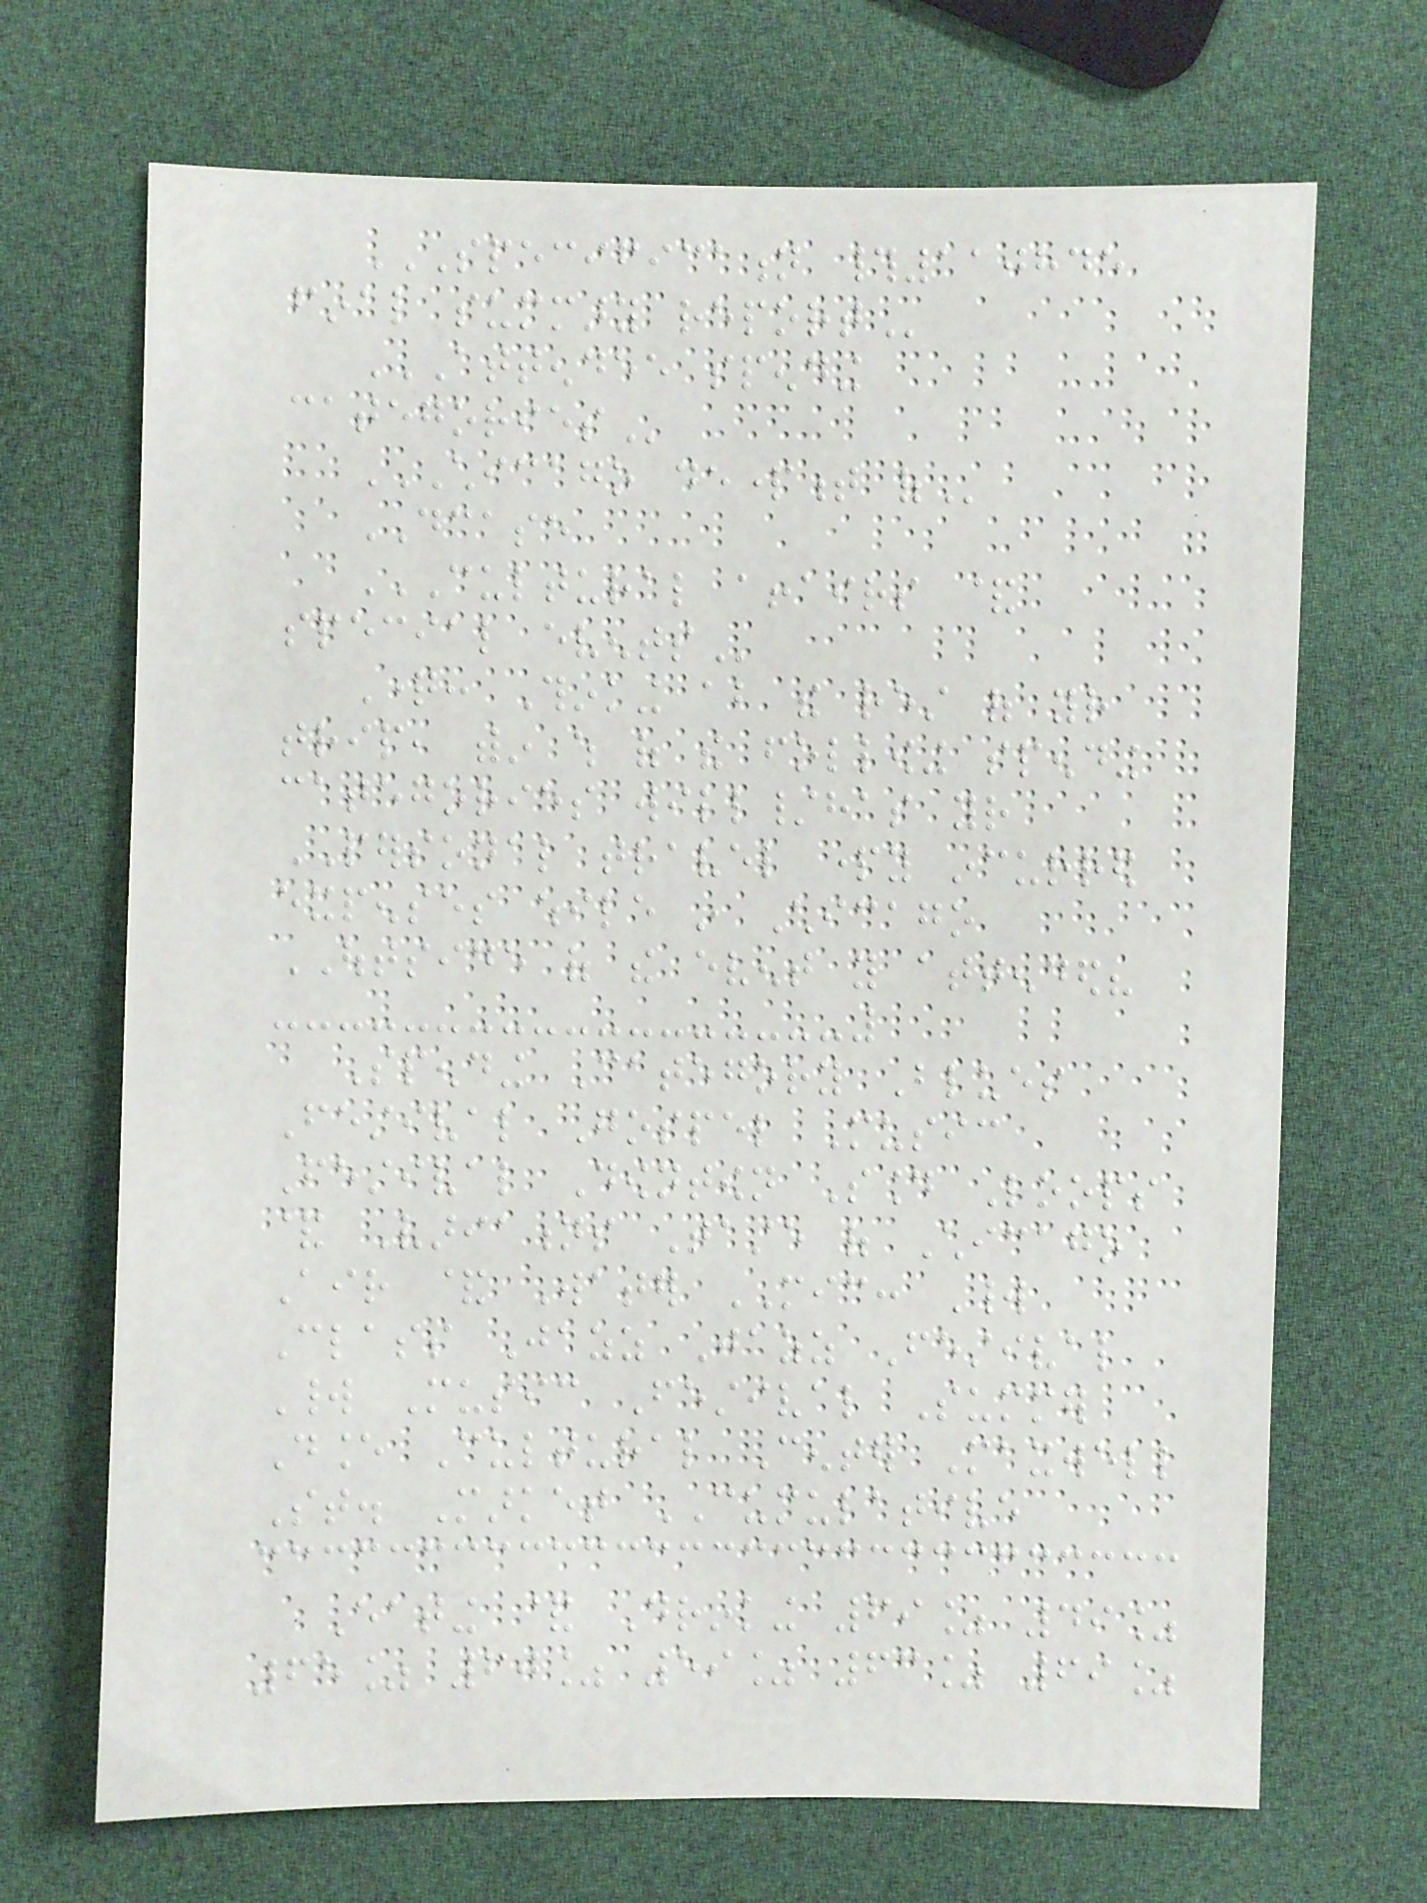SPECIFICATION #110845
FINAL SUMMARY REPORT
ATTENDEE SPENDING
CATEGORIES
CHICAGO DEPARTMENT OF
DCASE
CULTURAL AFFAIRS &
SPECIAL EVENTS
Question: Thinking about the rest of your
trip, within which of the following spending
categories will/has your
PERSONAL travel party incurred
expenses while in Chicago
OUTSIDE of the event you attended?
Spending Category Blues
Festival Gospel Music
Festival Downtown Sound Loops
& Variations Taste of Chicago
Air & Water MIC: World
Class Jazz Jazz Festival
World Music Festival Summer
Dance Cultural Center Maxwell
St. Market CUMULATIVE
Eating & Drinking 69% 49%
65% 60% 59% 63% 69%
